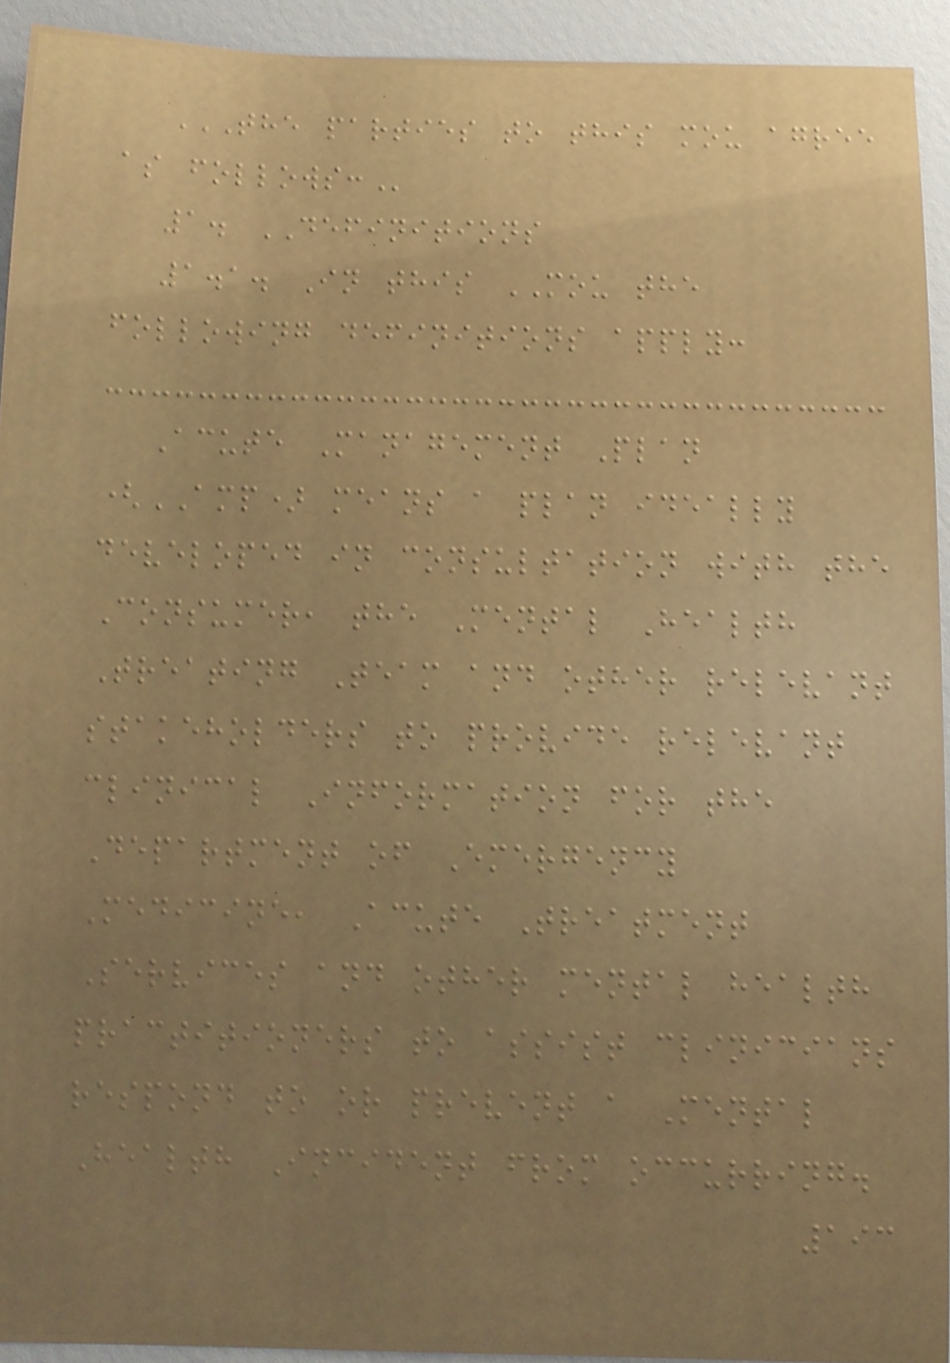THE PARTIES TO THIS MOU AGREE
AS FOLLOWS:
1. DEFINITIONS
1.1. In this MOU the
following definitions apply:
Acute Management Plan
(AMP) means a plan ideally
developed in consultation with the
Consumer, the Mental Health
Treating Team and other relevant
stakeholders to provide relevant
clinical Information for the
Department of Emergency
Medicine, Acute Treatment
Services and other mental health
practitioners to assist clinicians
respond to or prevent a Mental
Health Incident from occurring.
193
